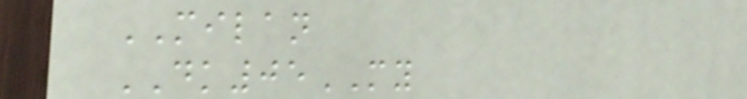MILAN
DK05MY
